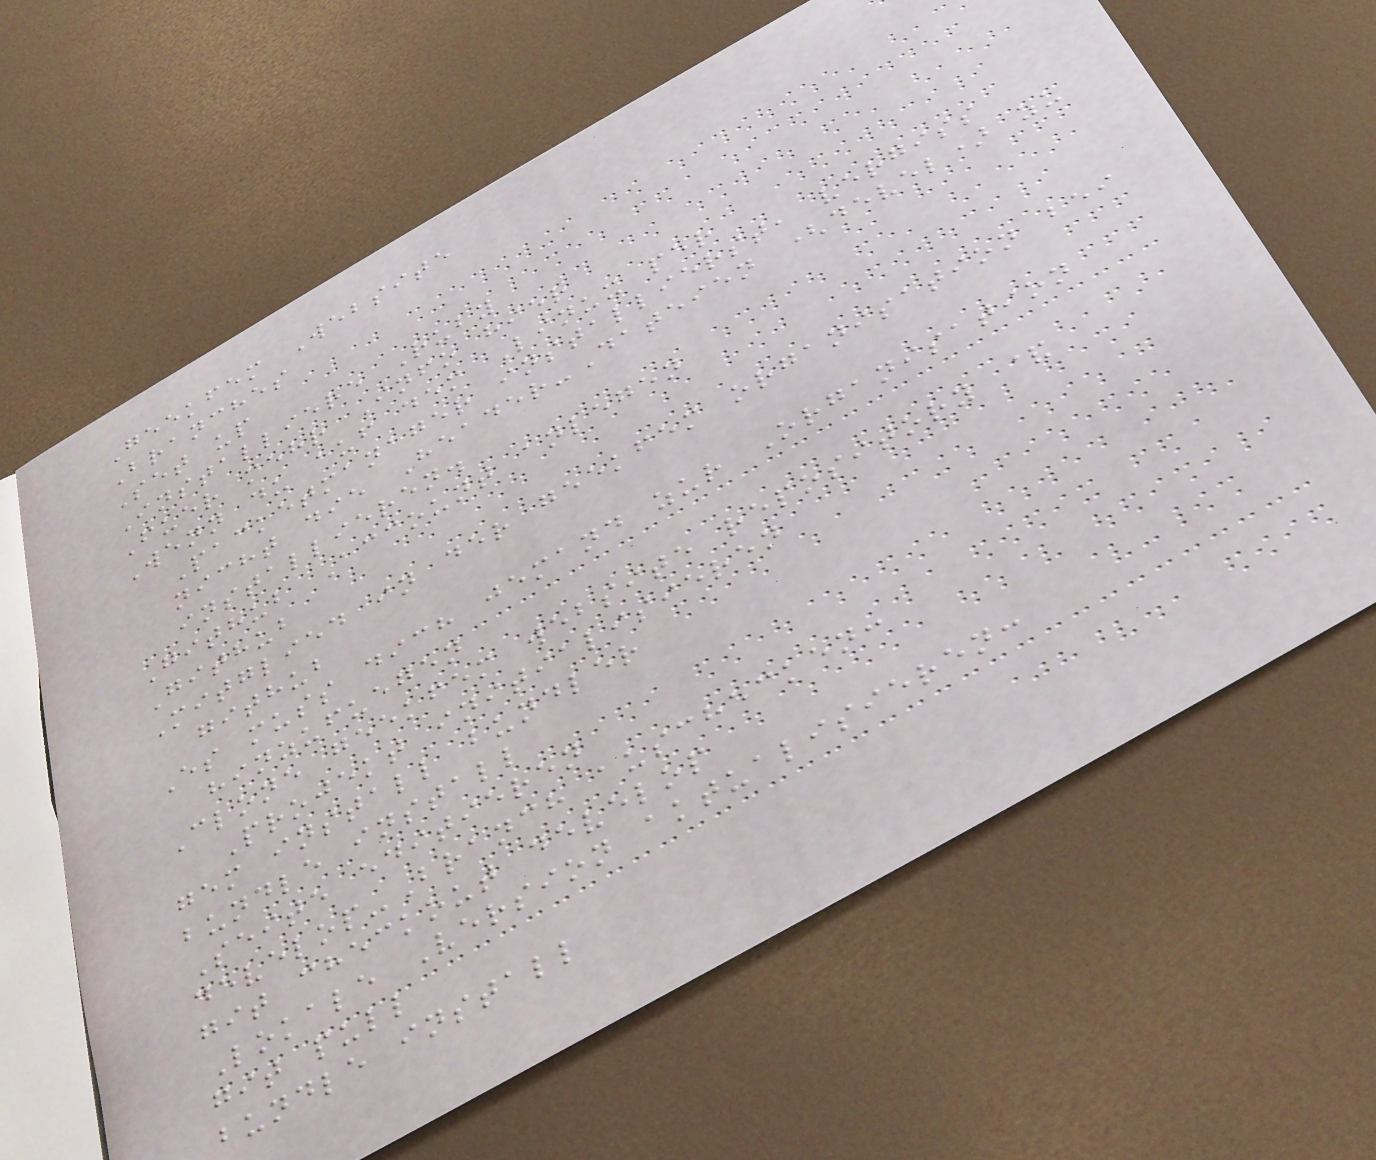Geekfem Website
Branches
Set up
Installiere Ruby
Fuer mehr Info hier
Wenn du auf dem Linux per
Packetmanager installierst, vergiss
nicht die Header-Dateien (devel) zu
installieren.
Github Account anlegen
Github
Mitglied in der geekfem organisation bei
github
Es muss dich jemand zur Organisation
hinzufuegen
Clone geekfem website repository &
Projekt initialisieren
gem install bundler
bundle install
Seite editieren
develop-Branch auschecken:
git checkout develop
Lokale Version aktualisieren:
git pull
bundle install
